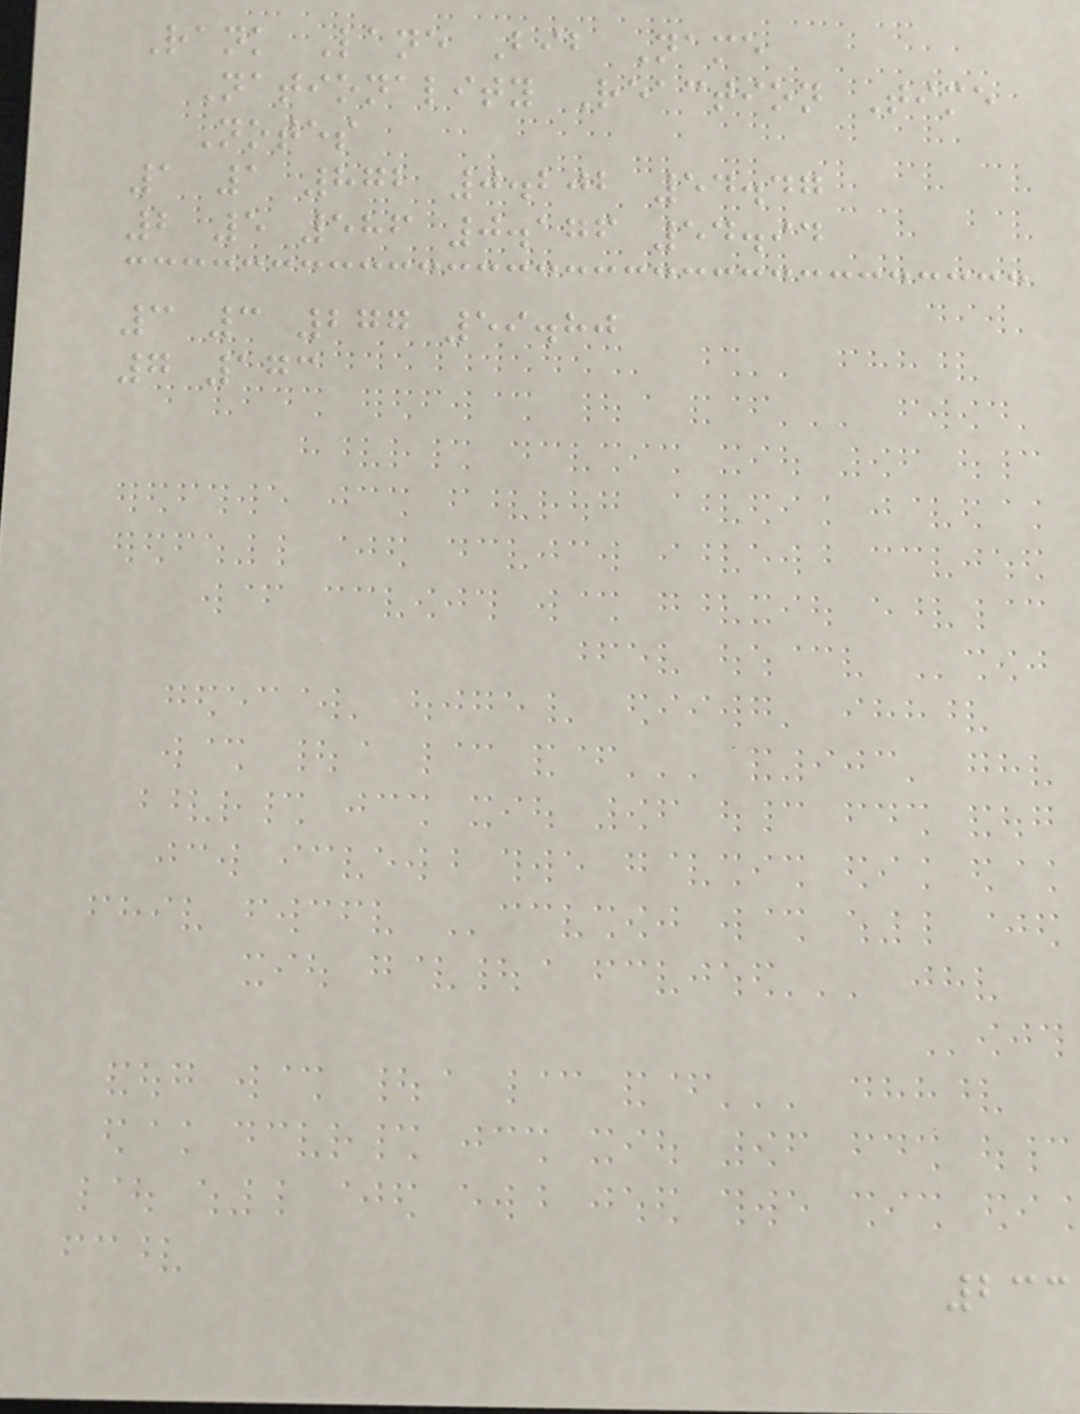Rank Lane Bib Name
Nationality Reaction Time
Notes
1 1 872 0.202 54.47
2 5 586 0.176 54.94
3 3 277 59.80
7 173
233
